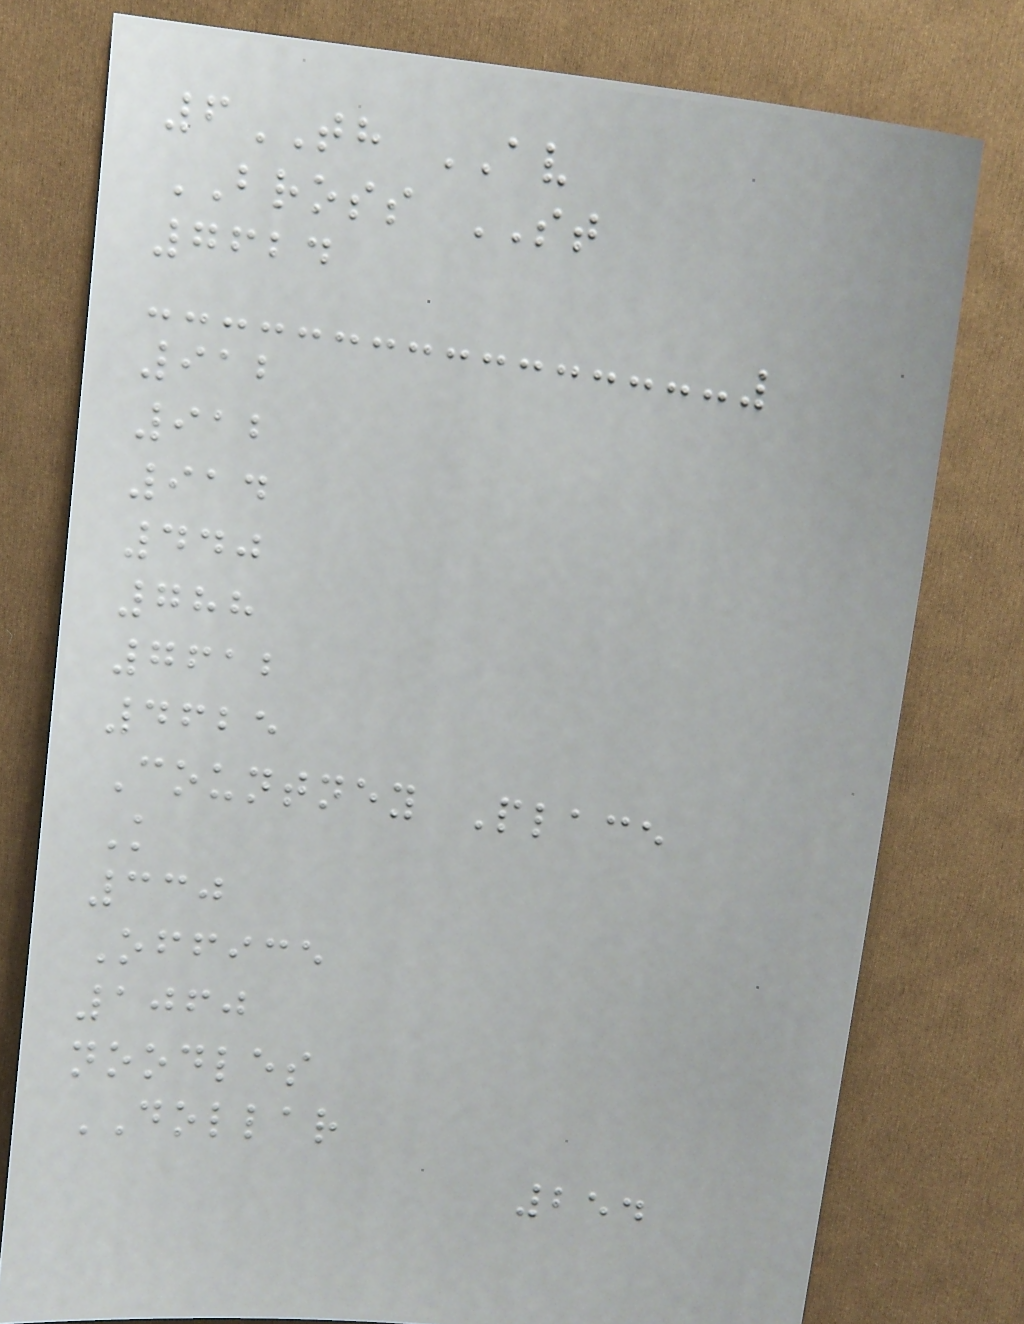6TH AV
BROSS ST
7624
912
912
914
440
788
7612
4625
Countney Place
K
330
Office
1060
noodles
DOLLAR
254
